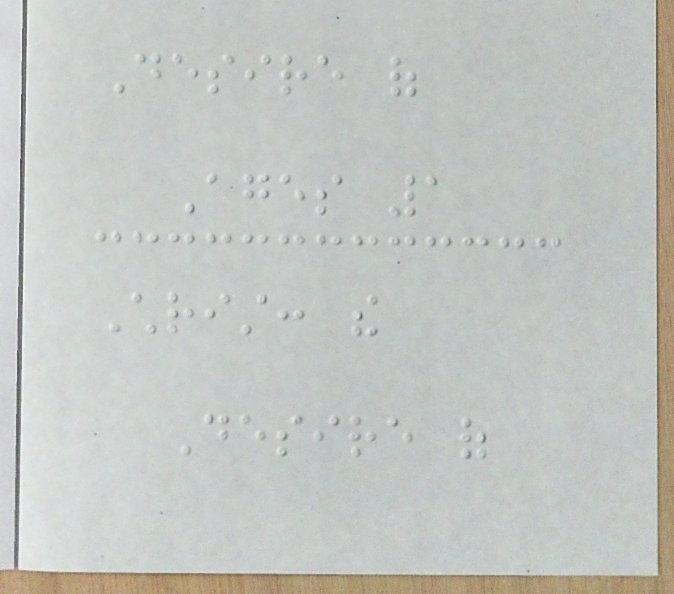Desire of
Ages 1
Christ: the
Desire of
